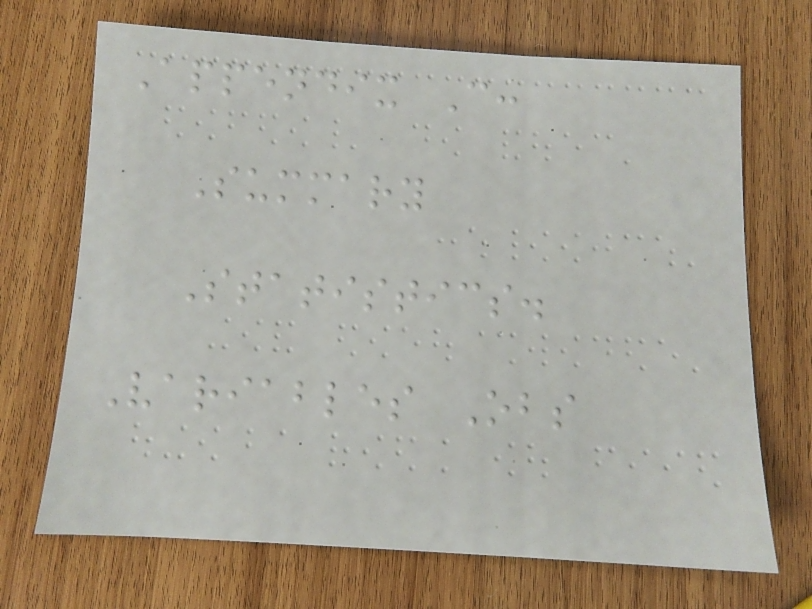Appendix C:
Summary
Statistics.
Variables Obs
